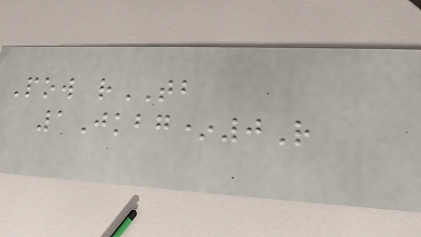Pow rTB
1Jkbg*0R
